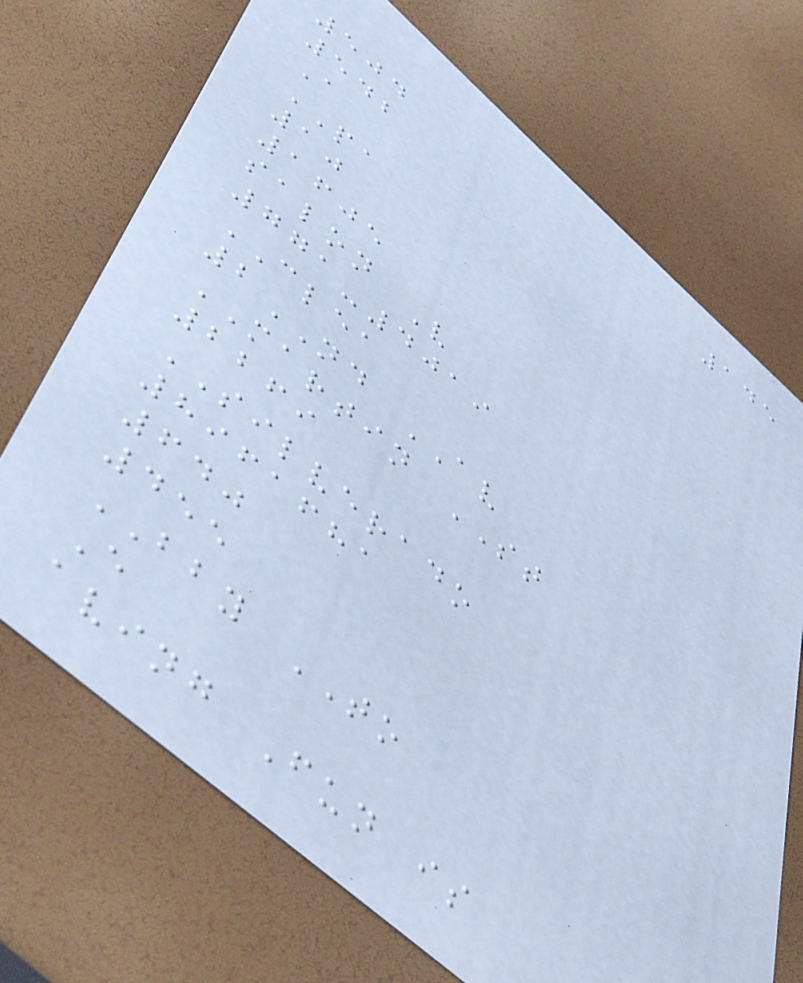145
504
542
A
PA
10
1605
salon V
771-4019
CLEA
2ND AV
MARTIN ST
2269
SILVERADO
8961681
640
455
BBY TO
E
aving Fun is
